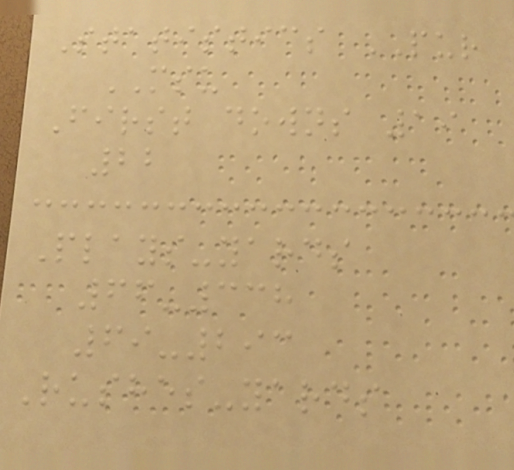Statistics PUR
MSU
First downs 19
22
Plays-yards
66-338
69-293
Rushes-yards
